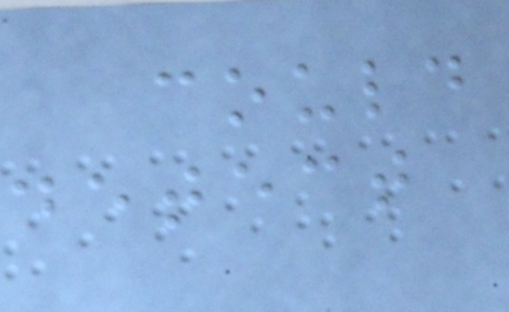could
detect
